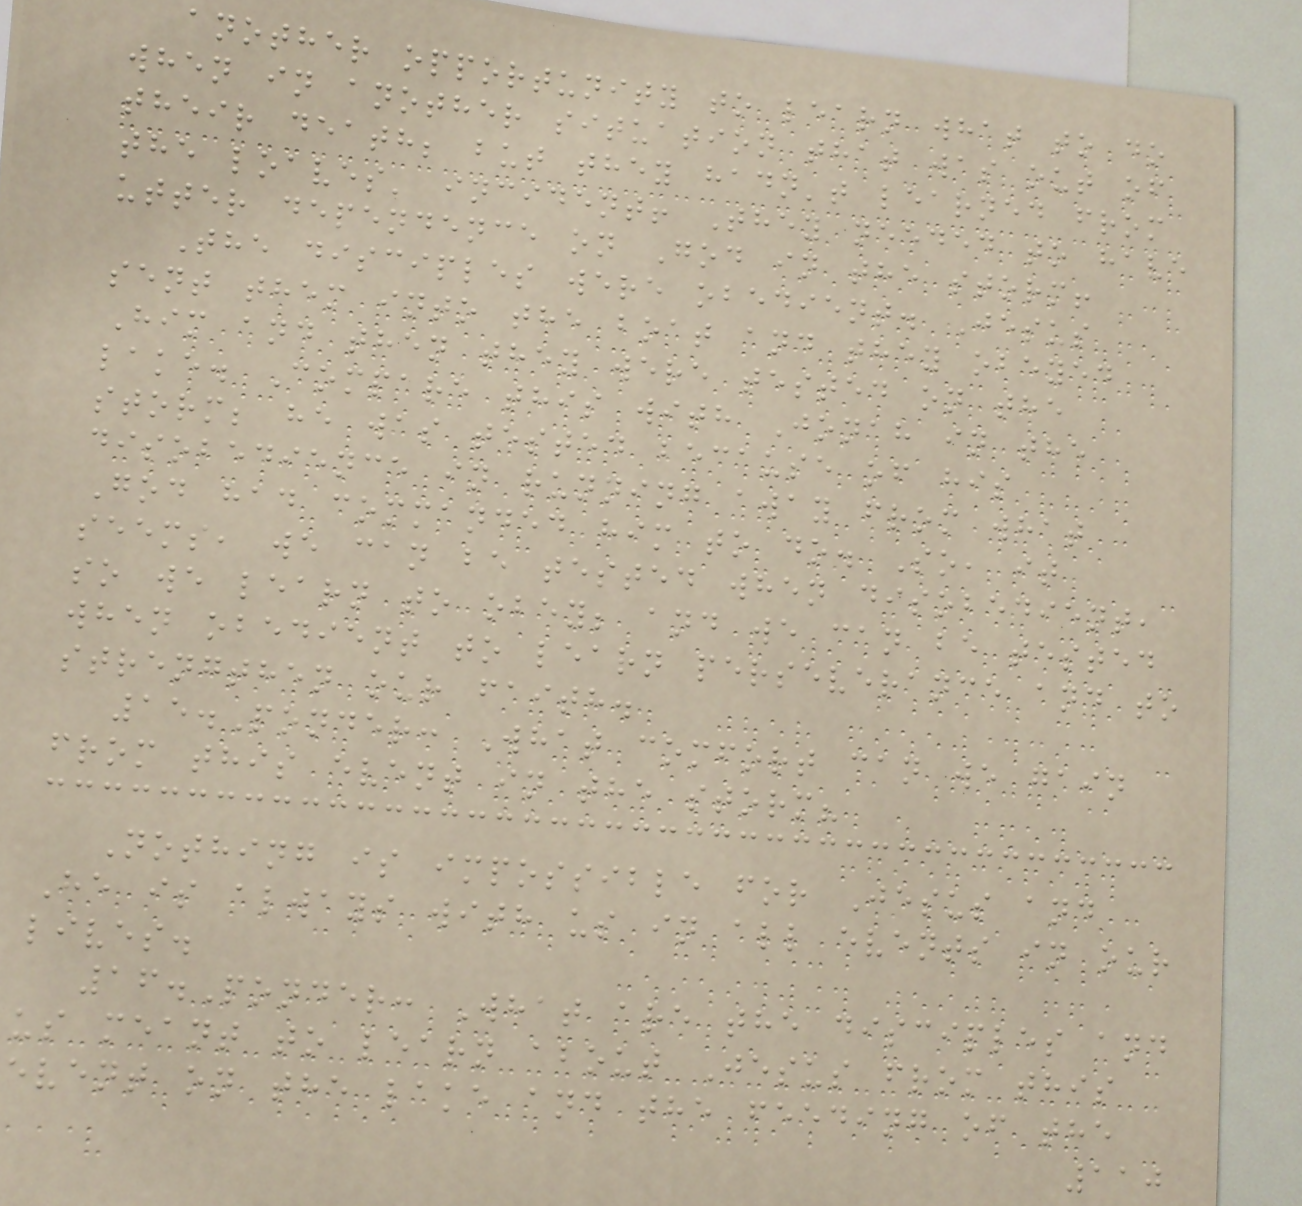another opportunity to learn what to do
when in another situation that was out of
their death; but they hadn't learned from
the loaves' incident! They needed to have
utter dependence on God in the storm!
The disciples were obedient. Jesus
sent them into the boat and they obeyed
Him and then they were tested on the
lake. Compare this with Jonah in the
storm; he was tested because of his
disobedience in running away from what
God had commanded him to do. So, it
seems, we can be tested when disobedient,
so we learn to obey; and we can be tested
when obedient to learn perseverance and to
strengthen our faith.
15.Ponder: What comfort can we gain
from this event in the storm?
Nothing is impossible for Jesus and
He is always with us in all events in our
lives.
16.Ponder: What are the disciples and
us meant to learn about Jesus from this
event on the lake and the feeding of the
110
